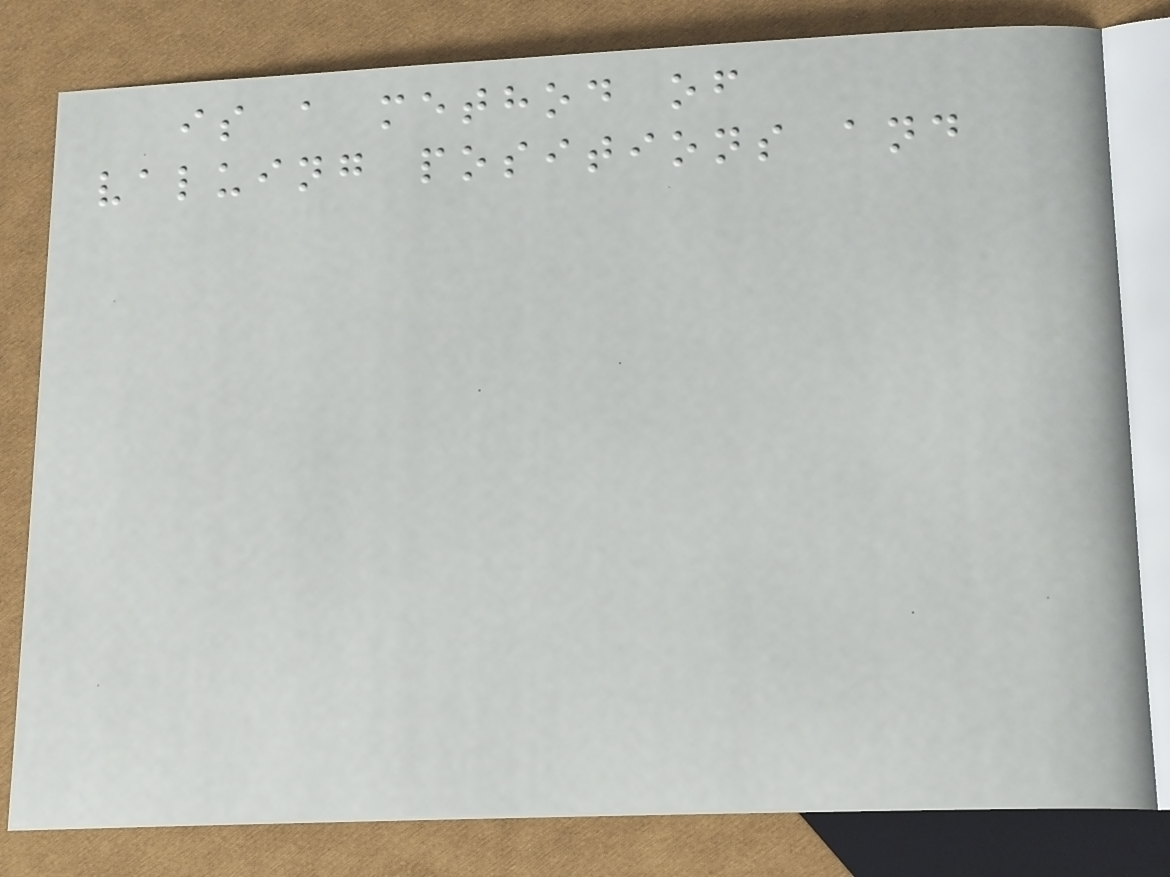is a method of
valuing positions and
